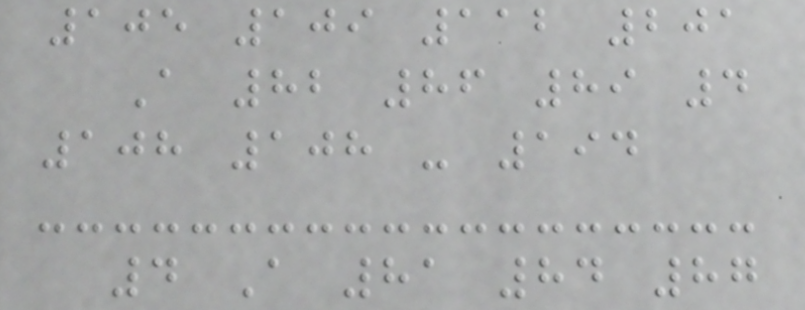105 109 112 201
A 82 86 89 4
108 108 - 194
4 A 81 84 87
